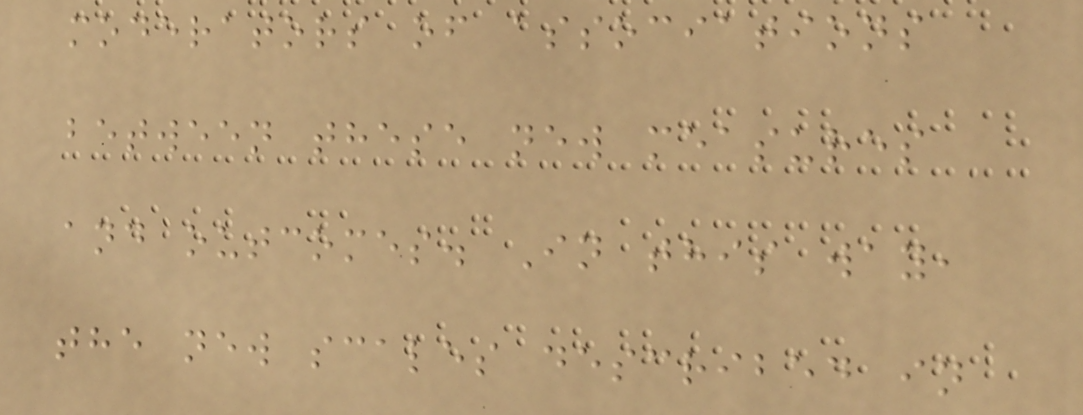moderators of associations
between these new measures
and outcomes. In this way,
the new scales described in
